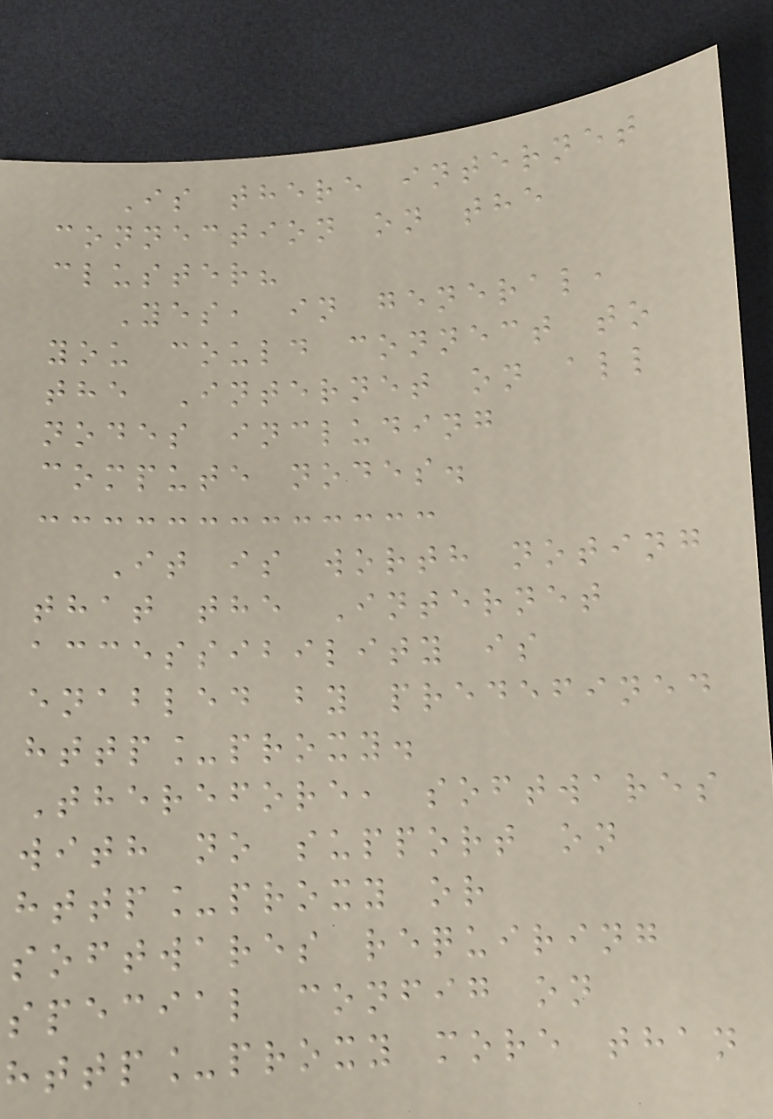Is there internet
connection on the
cluster?
Yes, in general,
you could connect to
the Internet on all
nodes including
compute nodes.
It is worth noting
that the Internet
accessibility is
enabled by predefined
http_proxy.
Therefore, softwares
with no support on
http_proxy or
softwares requiring
special config on
http_proxy more than
